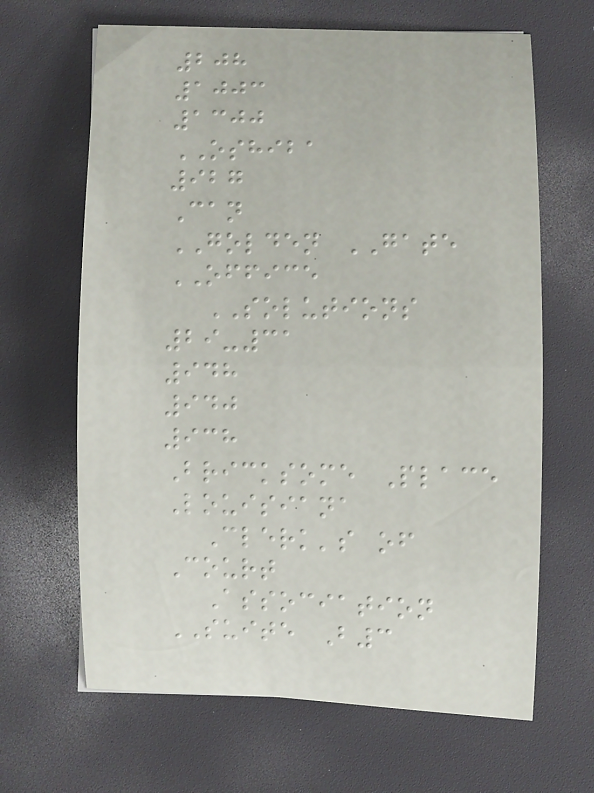208
1003
1300
OSHIBA
927
Can
GOLDEN GATE
OFFICE
SOLUTIONS
29-31
948
940
938
Bricksome Place
Louisiana
Clerk's of
Court
Association
SUITE B3
